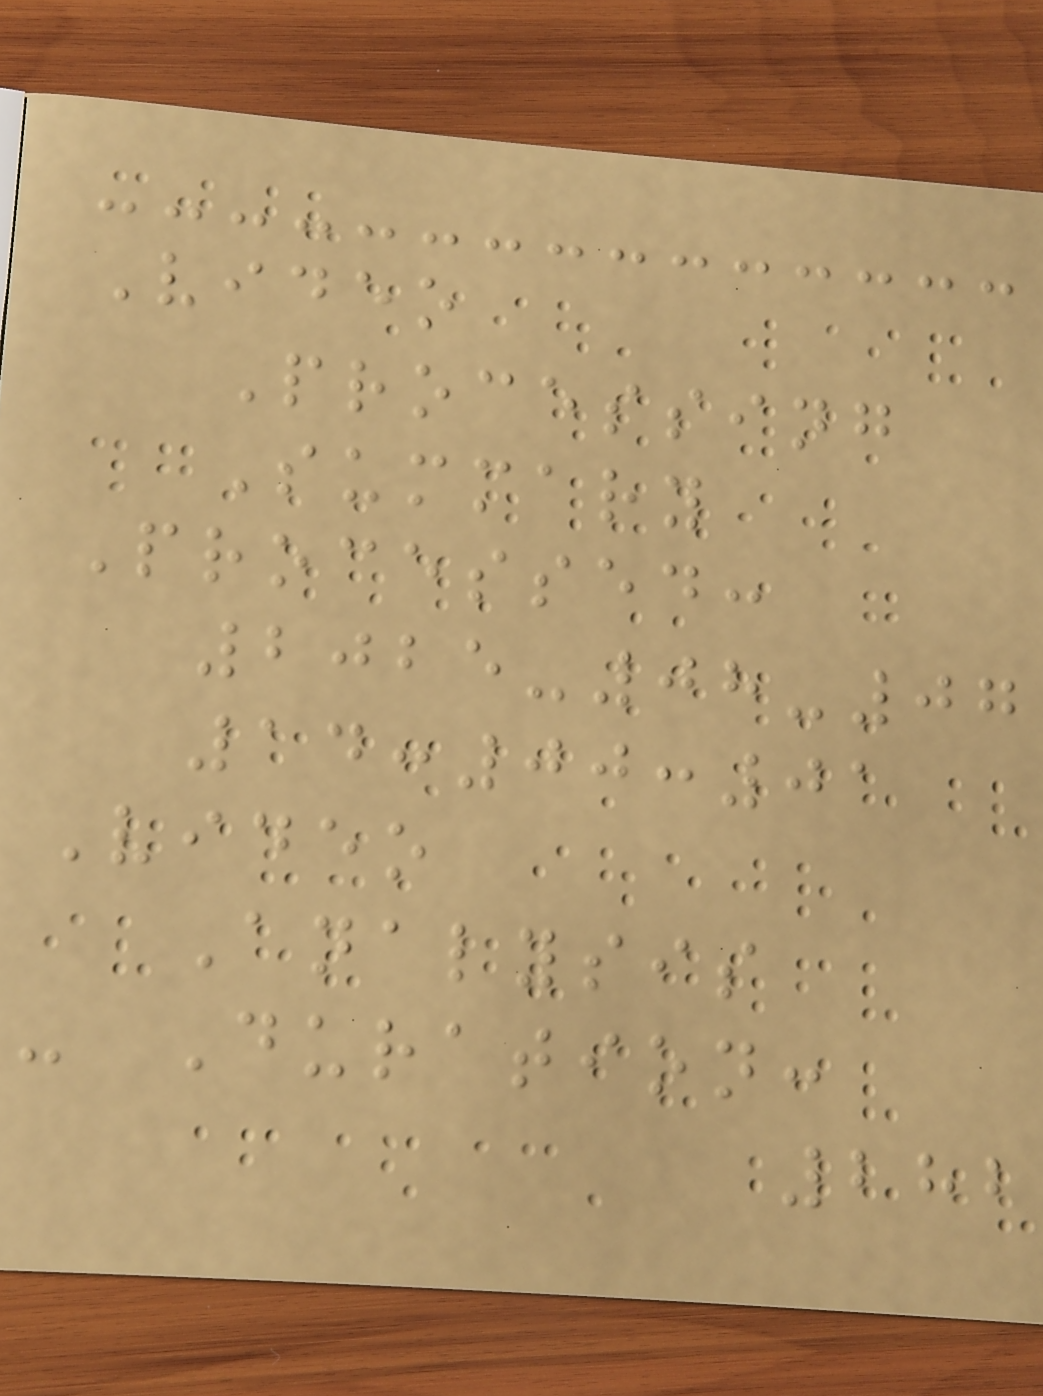Video
Processing
Summary
Processed:
2025-08-07
14:00:01
Video
Analysis
- Duration:
282
